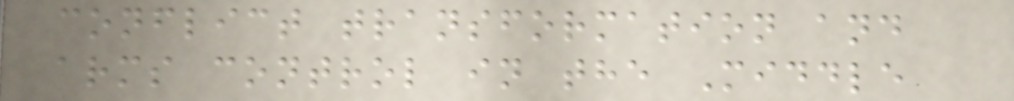conflict transformation and
arms control in the Middle
